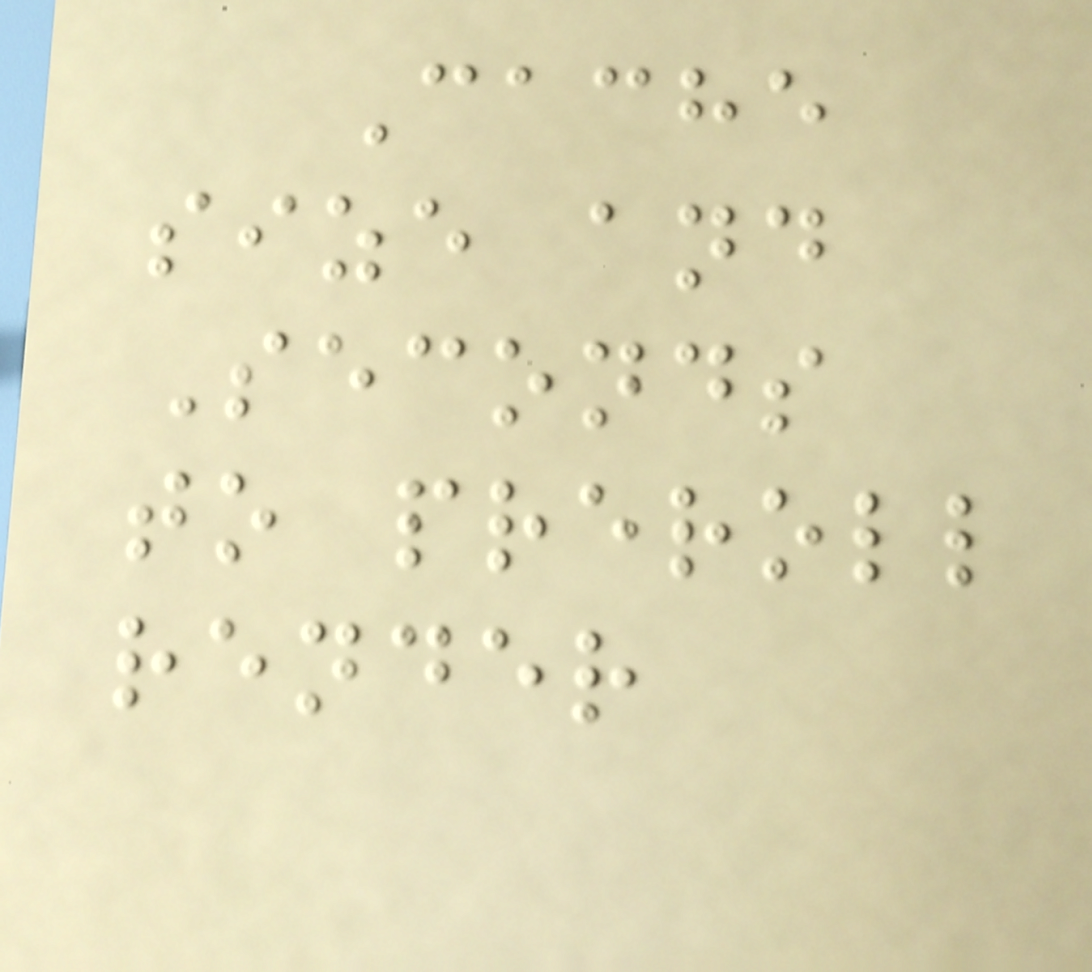Cache
size and
Seconds
to preroll
render
